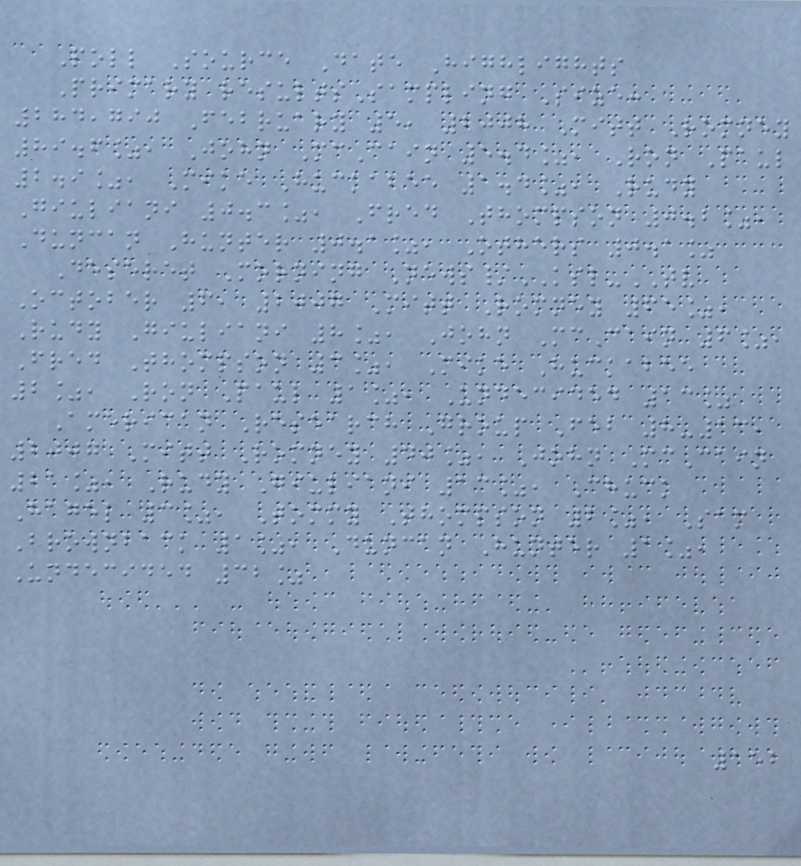Poll Source Date Highlights
Primary resultsSampling Size:
284,790 February 5, 2008 Mitt Romney
89.6%, John McCain 5.4%, Ron Paul
2.9%, Mike Huckabee 1.4%, Rudy
Giuliani 0.3%, Fred Thompson 0.2%,
Duncan Hunter 0.1%, Others 0.1%
Deseret Morning News/KSL-TV
October 6, 2007 Mitt Romney 65%,
Rudy Giuliani 8%, John McCain 6%,
Fred Thompson 3%, Mike Huckabee
2%, Ron Paul 1%, Undecided 13%
American Research Group Feb 8-13,
2007 Mitt Romney 40%, John McCain
21%, Rudy Giuliani 13%, Chuck
Hagel 3%, Tommy Thompson 2%, Sam
Brownback 1%, Duncan Hunter 1%,
Undecided 32%
152
